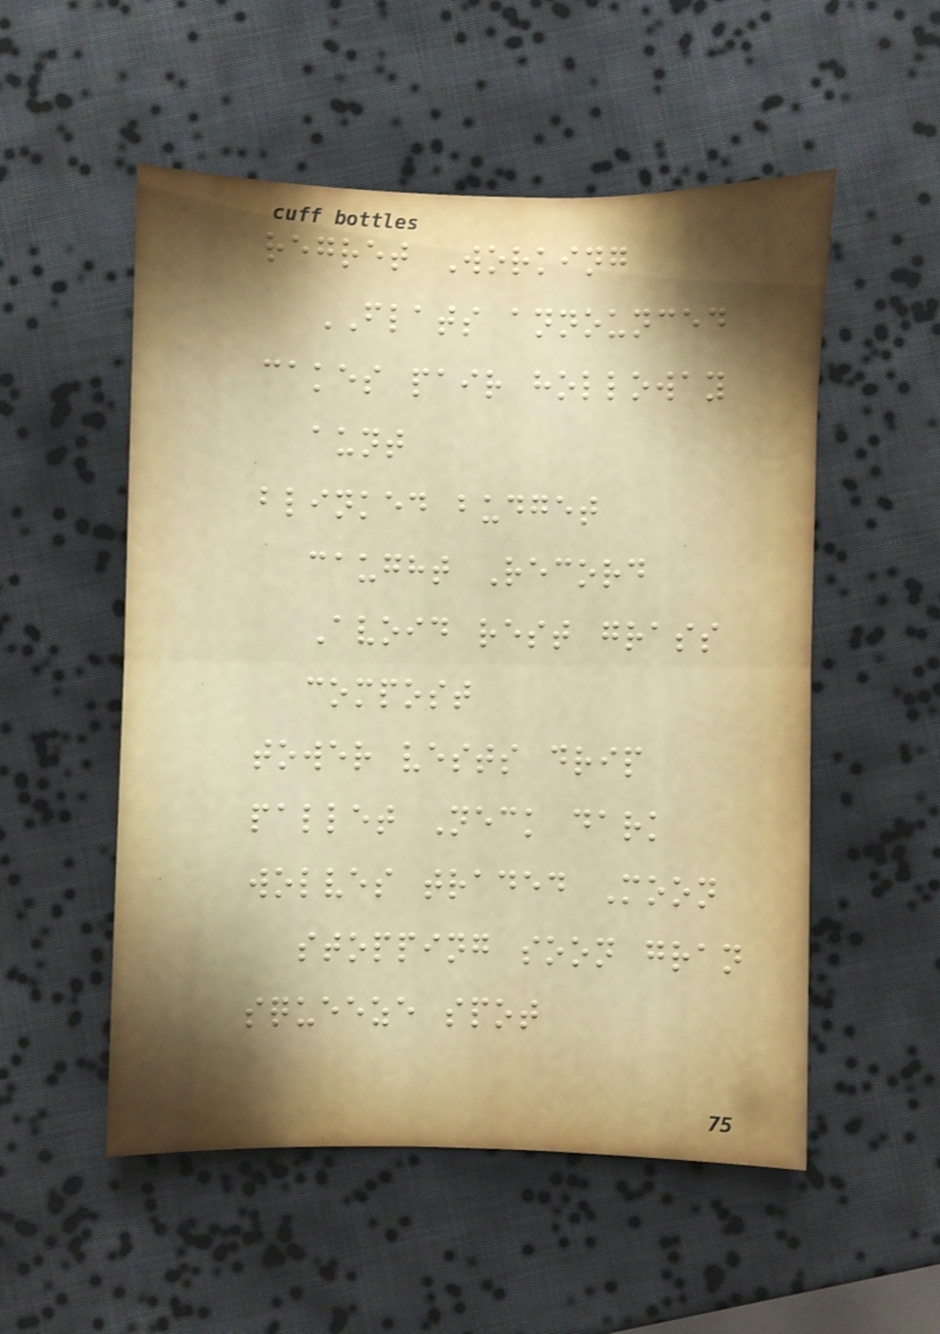regret Working
FLATS announced
cakes pair holloway
aunt
blinked budget
caught Record
Avoid rest grass
compost
tower vests drip
pallet Neck dark
wolves traded Moon
stopping soon gran
squeeze spot
